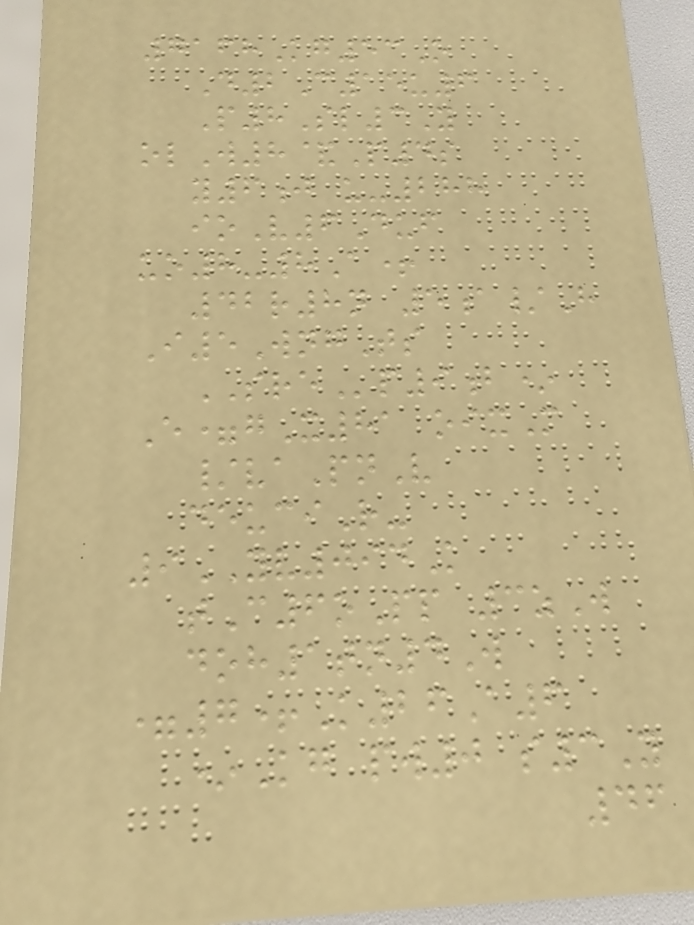7168Kg53O
D2C15u6
P8Sl3Y
olW8&P4s
y6j u-288
ioV6Duf
uo8-8A+
42r8n 5a/H
I5WngTs
SREp9b*
E=gX81 oixM
/vaPnV
deuciR-
9YV094K
tC6oPp 3zW
doh1tn4W
=7+K26A6
*Kg pw0 s3Y
46
